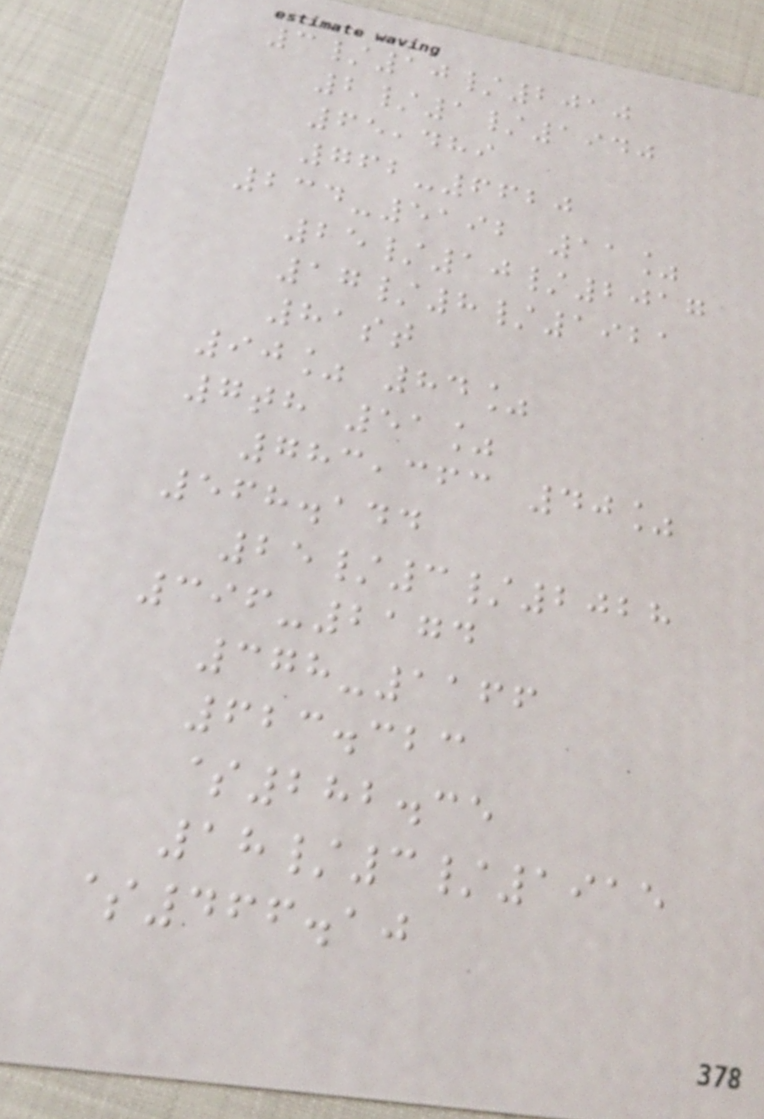3/10/2010
2/1/1940
65,489
762-6620
234-5192 11%
25/10/2017
17/8/1921
81st
90% 84%
7th 51%
783,363 40%
568.144
25/3/2028
396-2174
378-1166
623.323
$282.35
18/3/1915
$466.10
